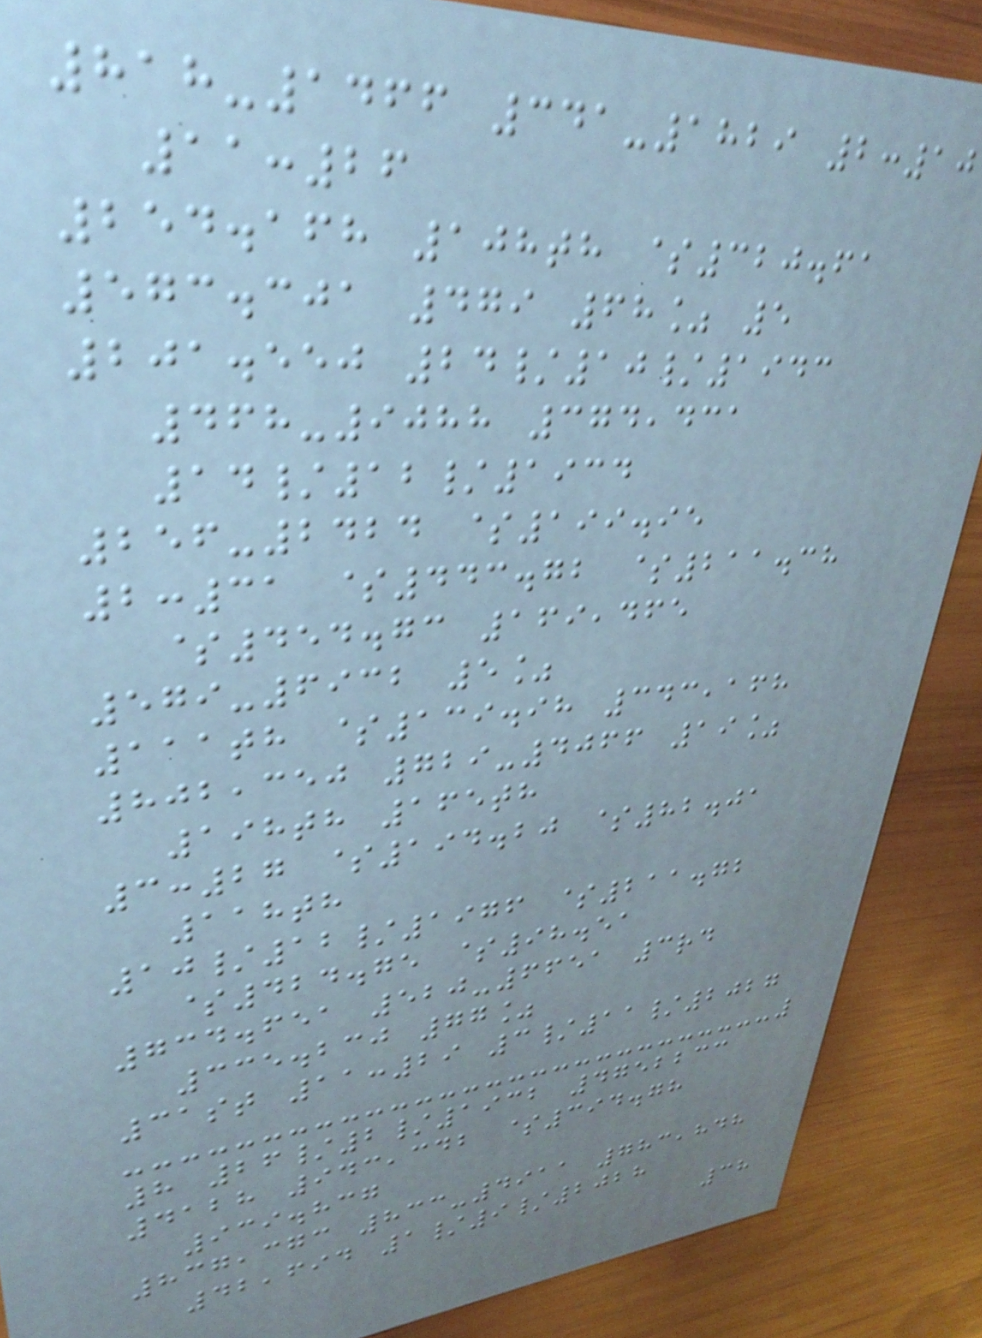818-1466 341-1829 2:10
11:26
254.168 108th $320.61
573.301 479 68% 5
201.550 24/10/1943
468-9088 374,431
14/12/1934
256-2424 $199.95
2:31 $443.72 $211.38
$454.73 169,465
579-6932 5%
111th $139.98 343,168
802,350 729-4066 19%
198th 165th
3:27 $194.20 $82.01
118th
10/12/1976 $211.72
$424.75 $98.51
734.651 520-6651 3rd
335.230 77%
31st 11:29 3/11/2027
8 26/2/1932 4752233
4128 943,342 $394.78
939.837
837,373 833-4911 783,848
42,694 1/9/2028
38
